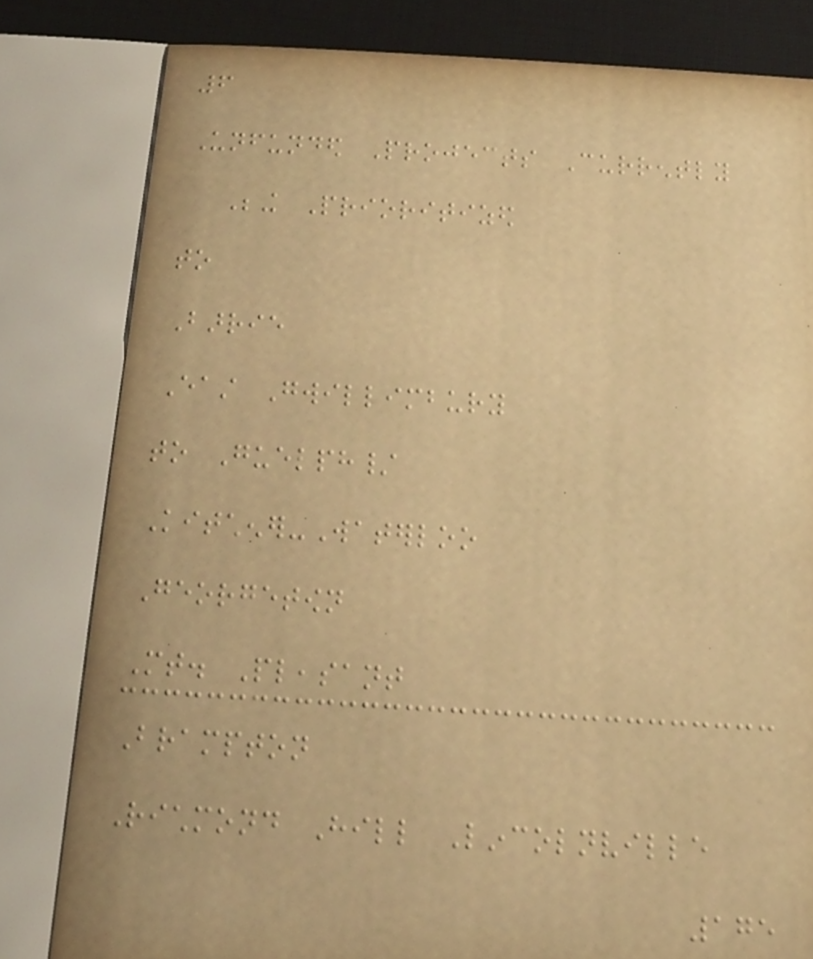6
Unfunded Projects Currently
Being Prioritized
to
Barrie
East Gwillimbury
to Guelph/
Kitchener-Waterloo
Georgetown
Mt. Pleasant
Brampton
Richmond Hill Lincolnville
175
